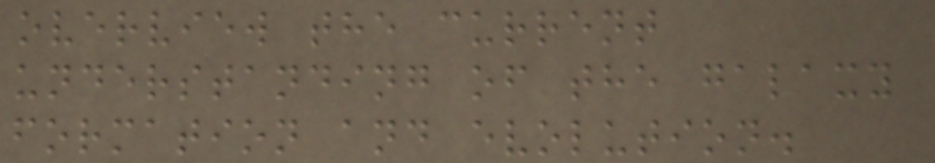overview the current
understanding of the galaxy
formation and evolution.
